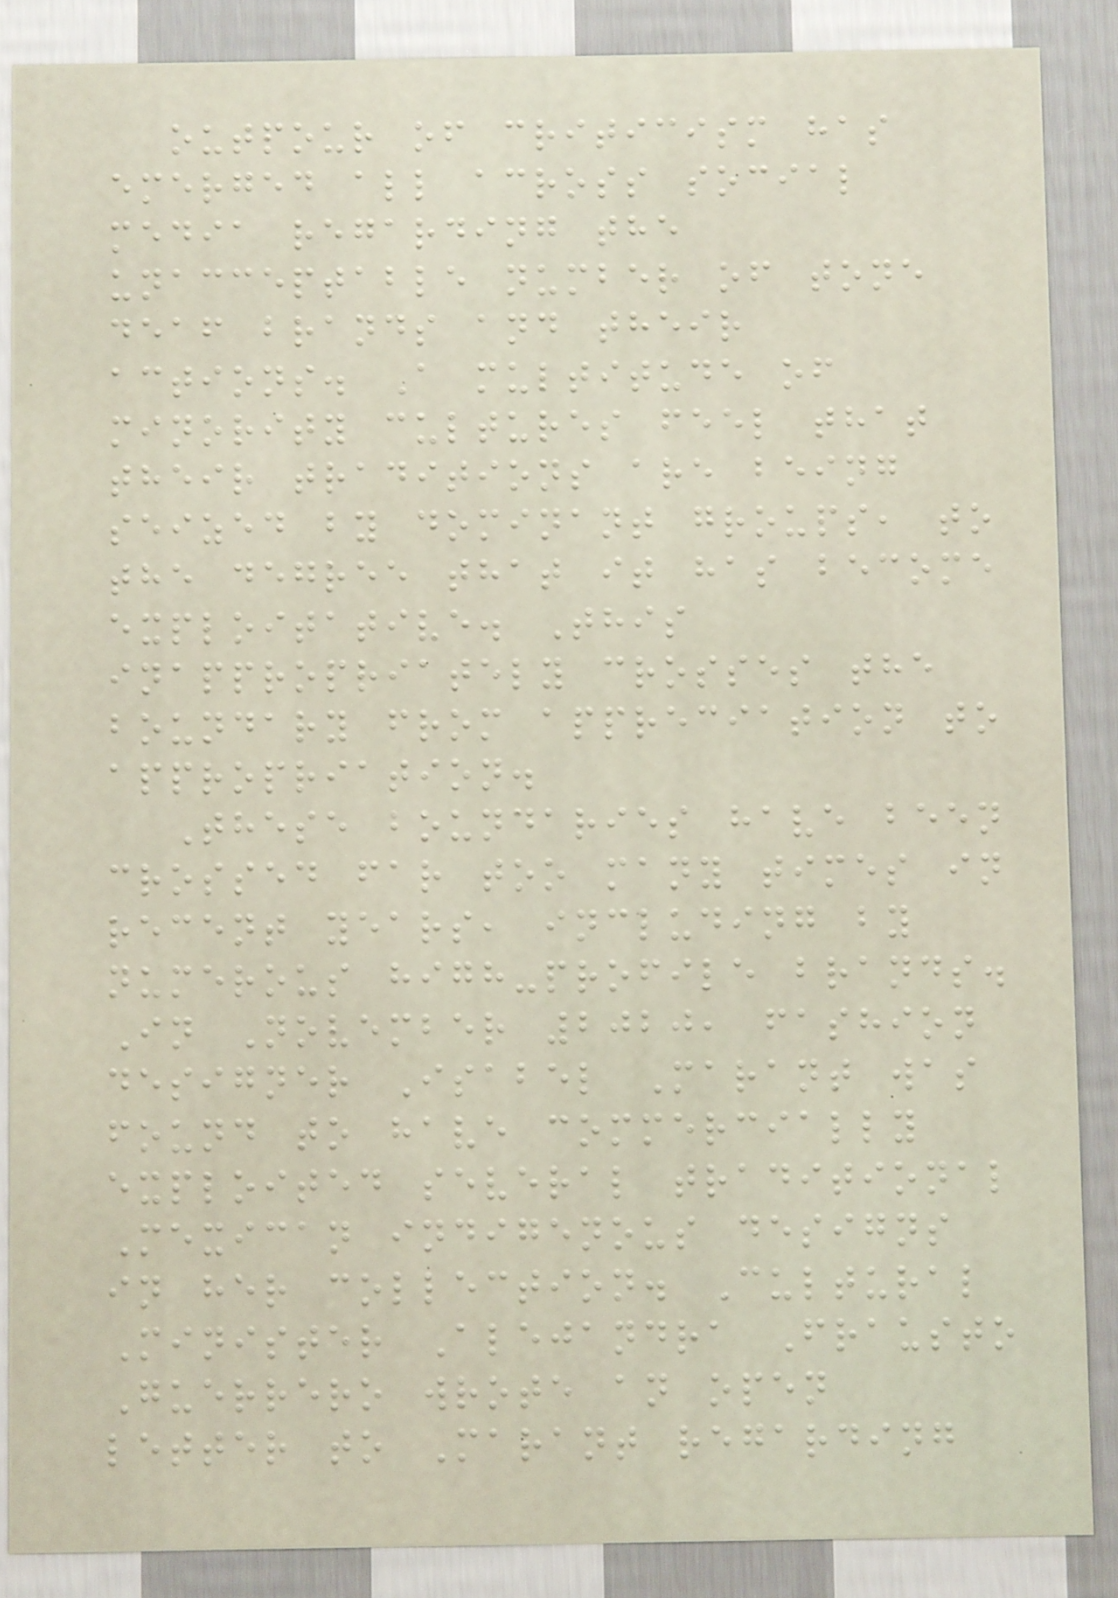outpour of criticism has
emerged all across social
media regarding the
unacceptable number of tone
deaf brands and their
actions. A multitude of
minority cultures feel that
their traditions are being
seized by dominant groups, to
the degree that it has become
exploitative. This
inappropriately crosses the
boundary from appreciation to
appropriation.
These boundaries have been
crossed far too many times in
recent years, including by
numerous high-profile brands.
In November 2020, fashion
designer Isabel Marant was
found to have commercially
exploited several traditional
Mexican indigenous designs
in her collection. Cultural
Minister Alejandra Frausto
Guerrero wrote an open
letter to Marant regarding
